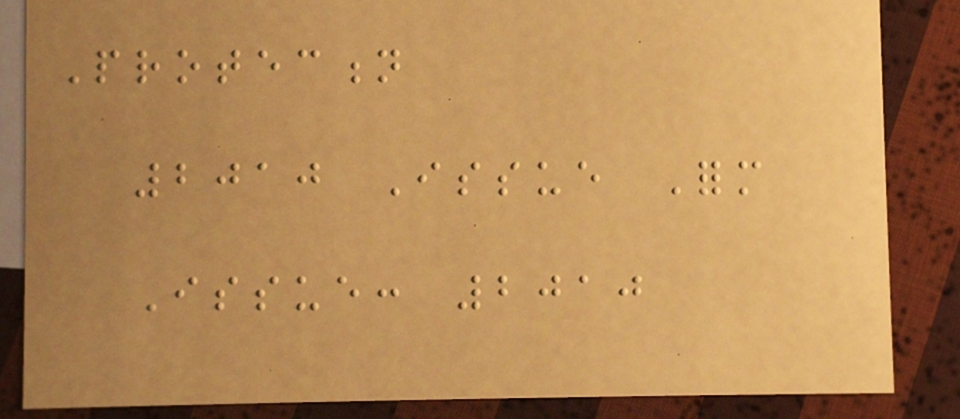Protection
2010 Issue Form
Issue: 2010
